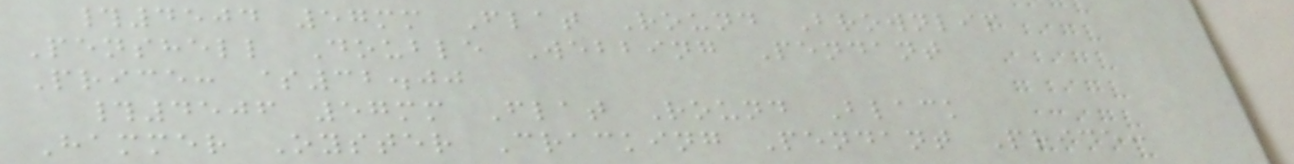#4504 57mm Flat Round Brownlip
Penshell Double Webbing Pendant
Price: $32.00
#4506 57mm Flat Round Black
Hammer Oyster Cracking Pendant Price:
